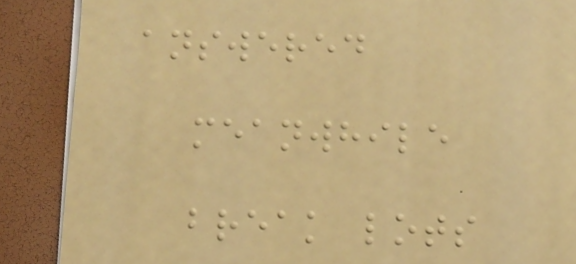answered
meanwhile
break lots
